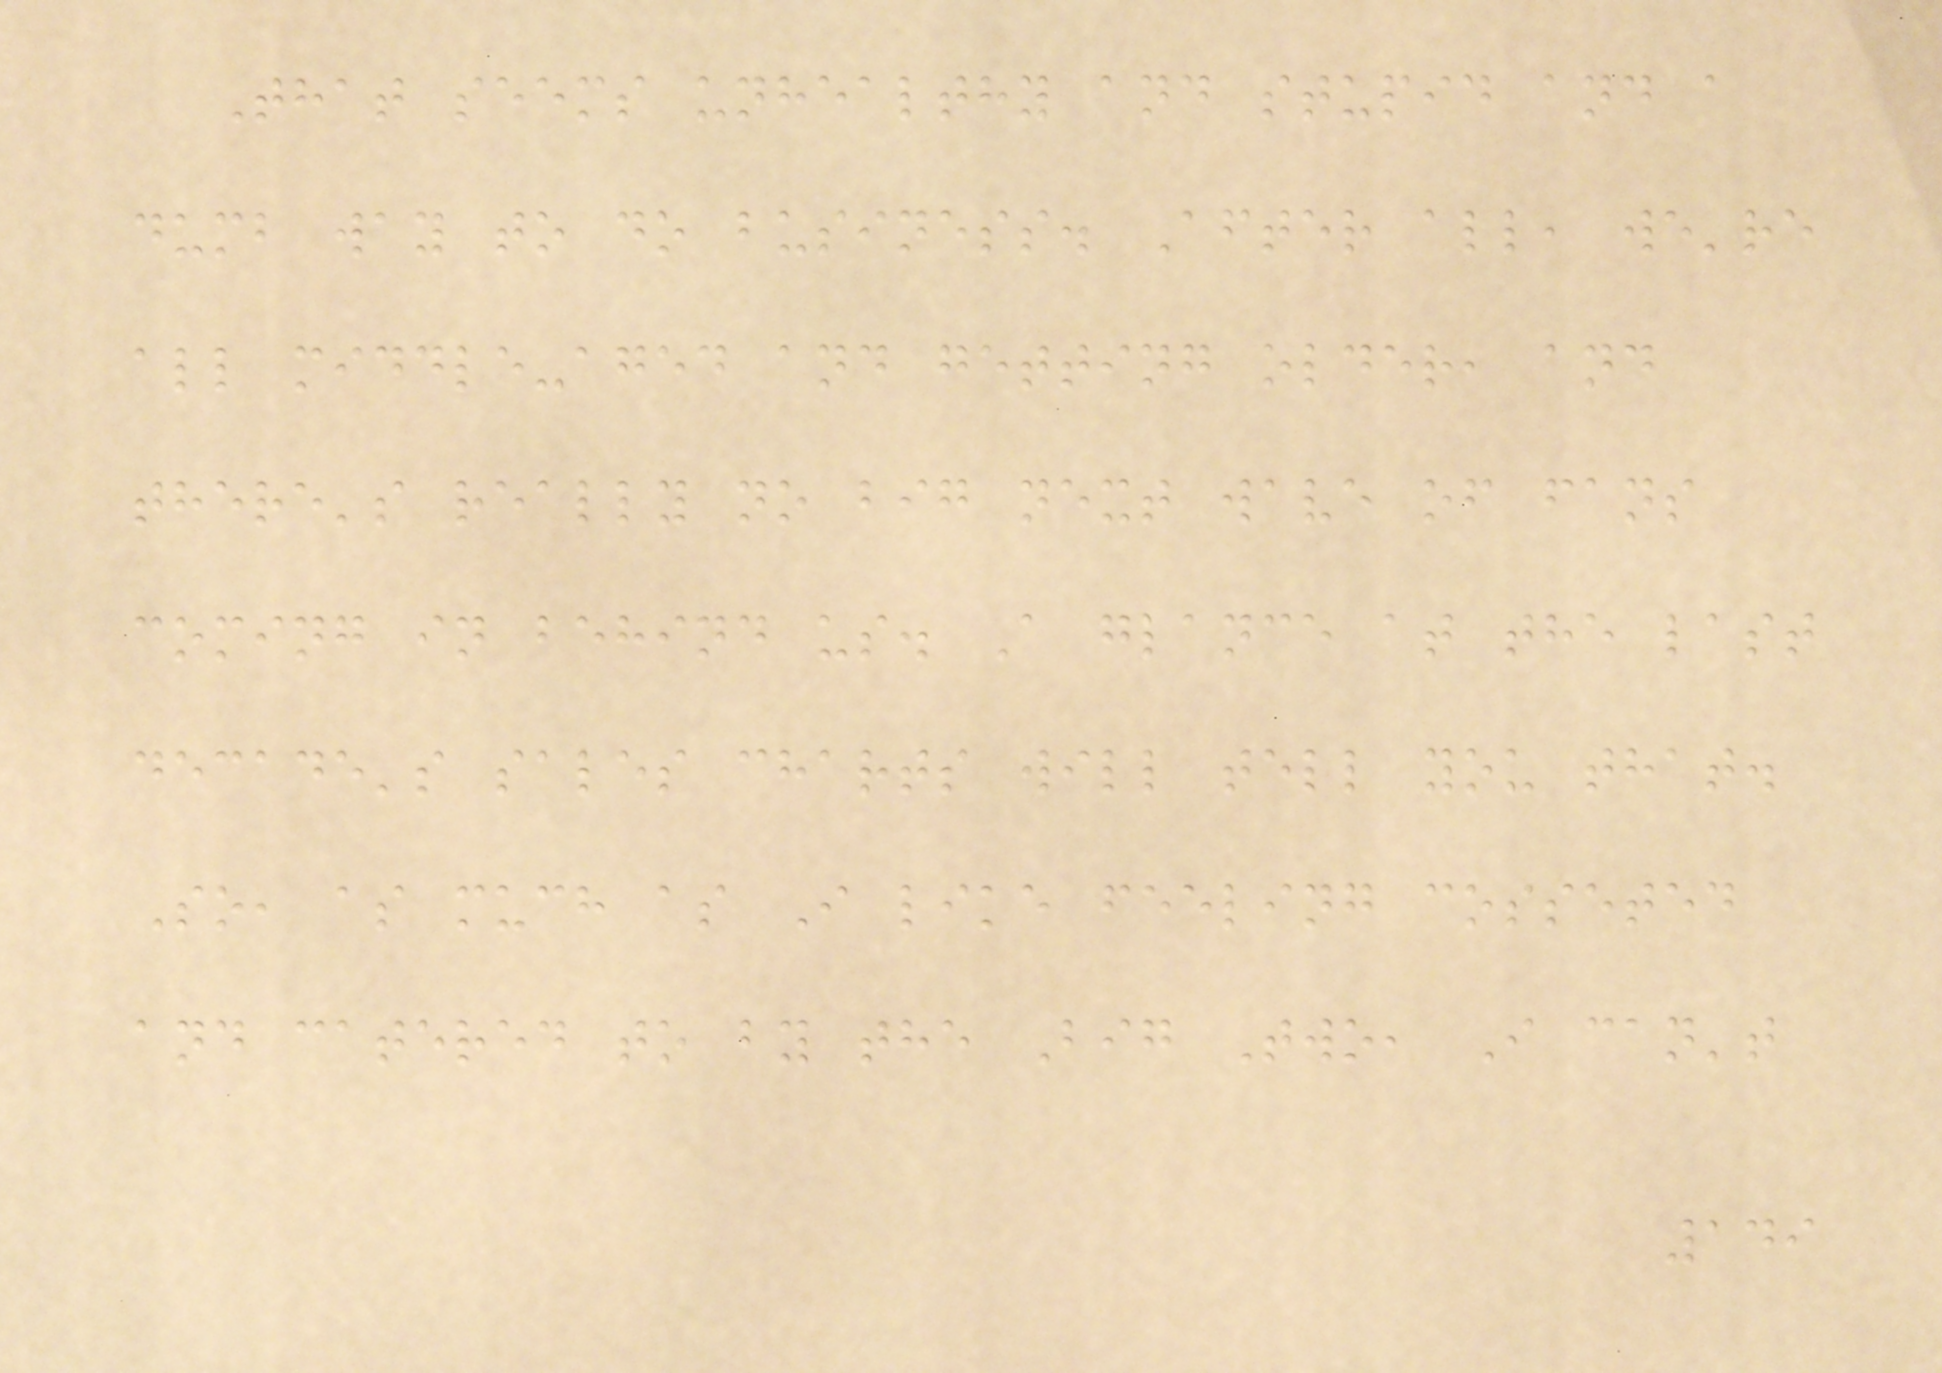That seems unhealthy and stupid and a
dumb way to do business. After all, we're
all middle-aged and getting older, and
there's really no big next wave of fans
coming in behind us. A glance at the last
decade's sales charts will tell you that.
So, as much as I like feeling cosseted
and catered to by the Big Two, I can't
149
